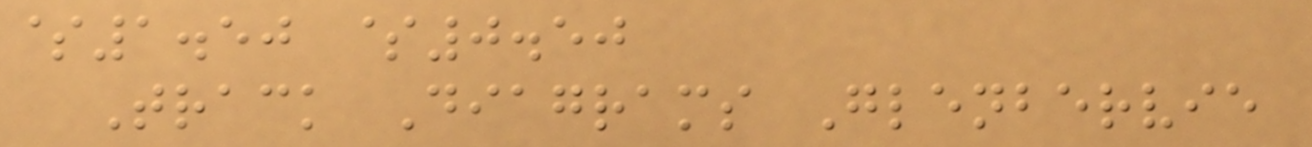$1.50 $0.50
Track Diagrams Glenbervie
